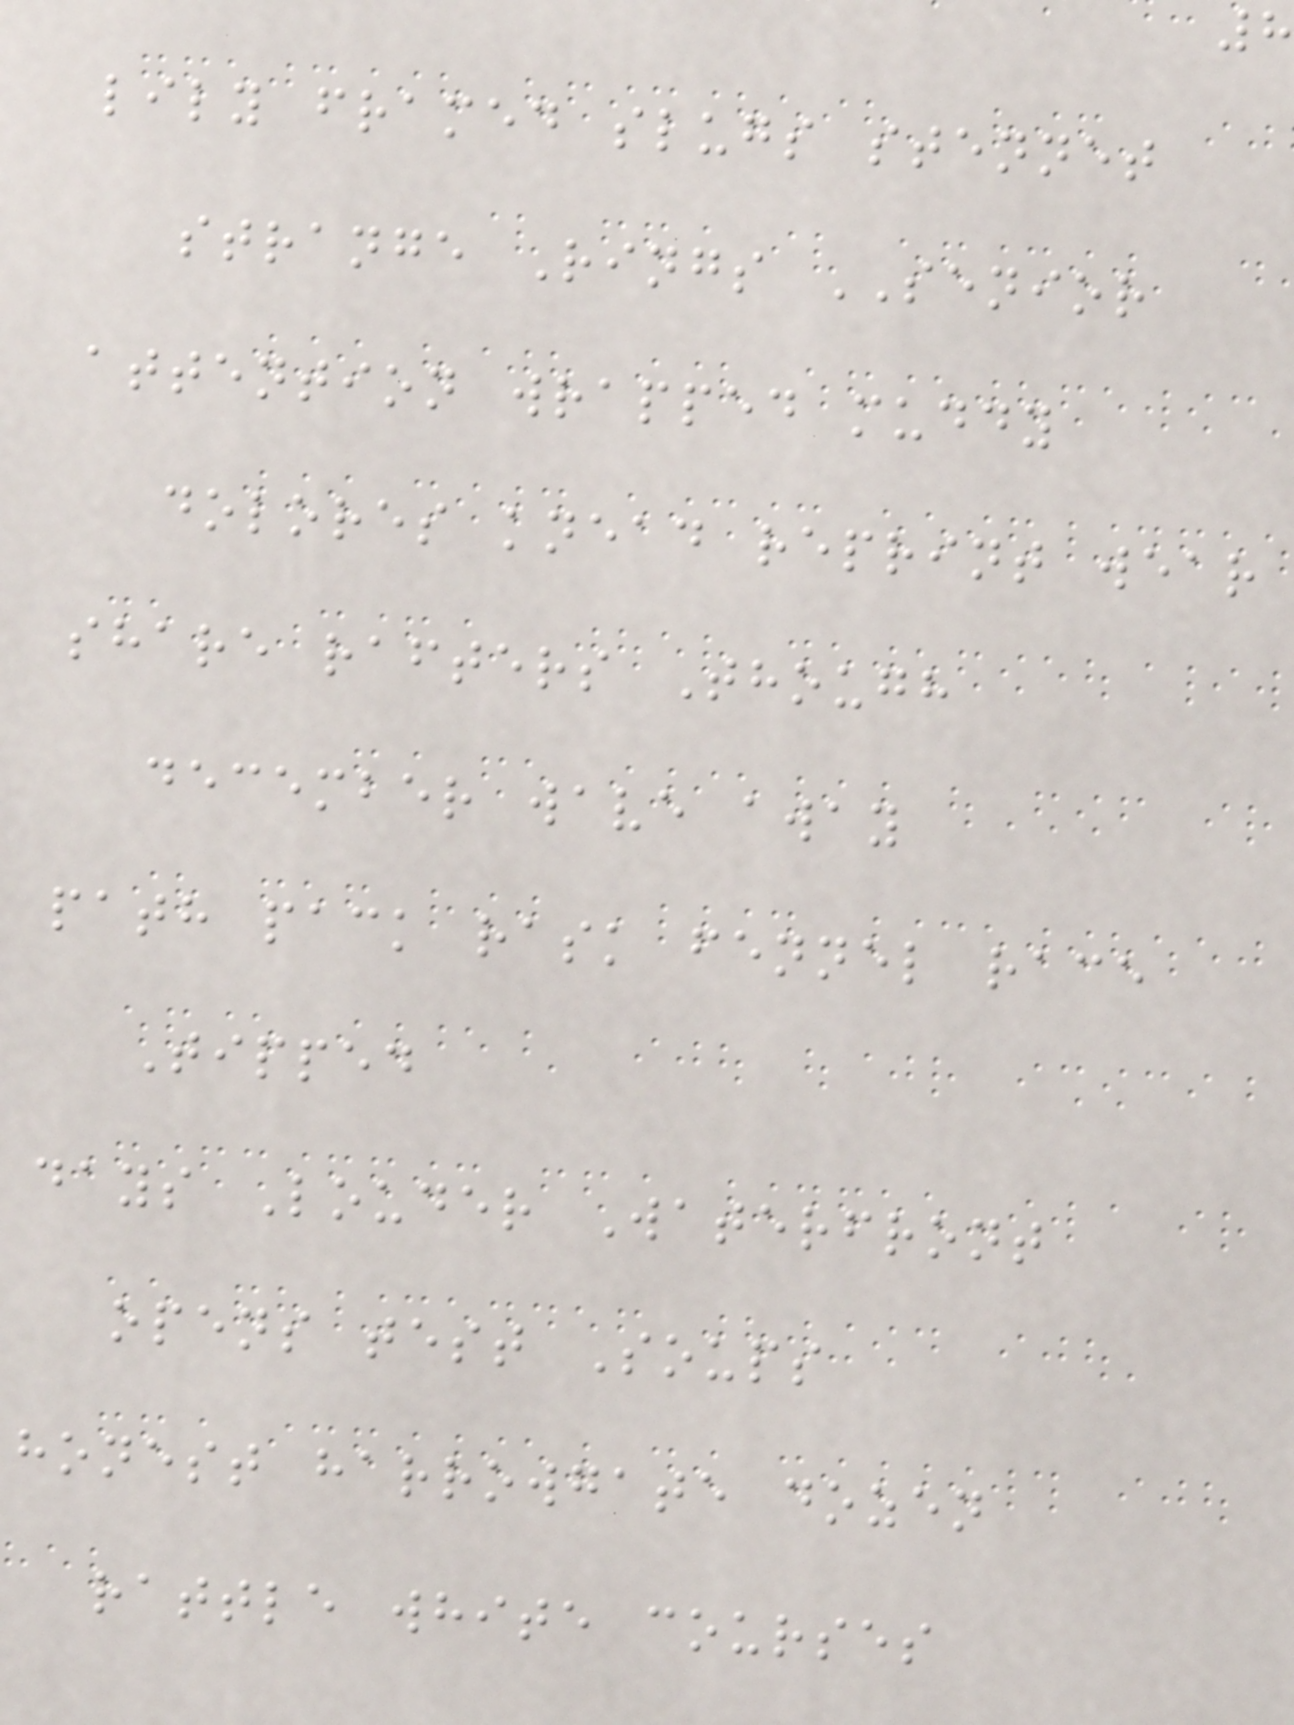lily framed slugs stennet
strange Rings SENIOR
attention wrapped muddy
dolores knead reprint wear
share rafters Though
december wave away
path pack rask fennel race
Tipped
days Louder Waterfront
opens test Soups
honest harrowgate dozen
rattle white courses
